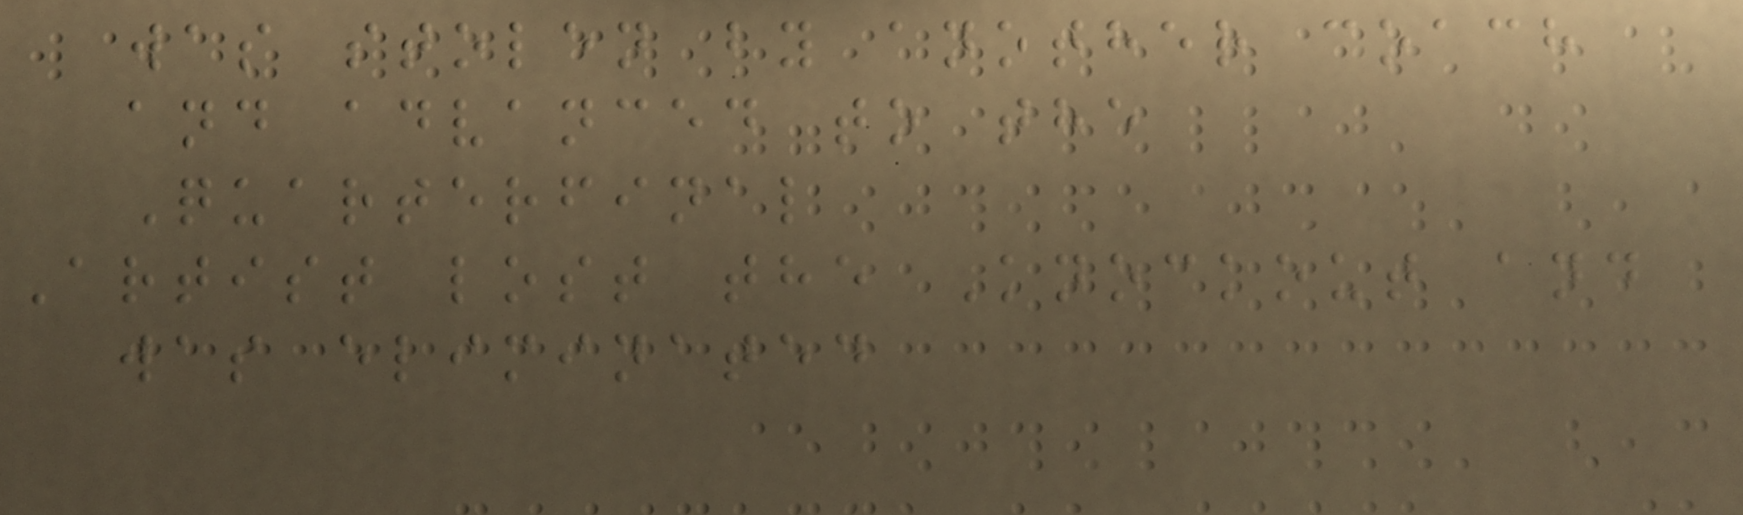was stolen by another coach
and advanced to the
Quarterfinal
Artist lost the Knockout and
was eliminated
